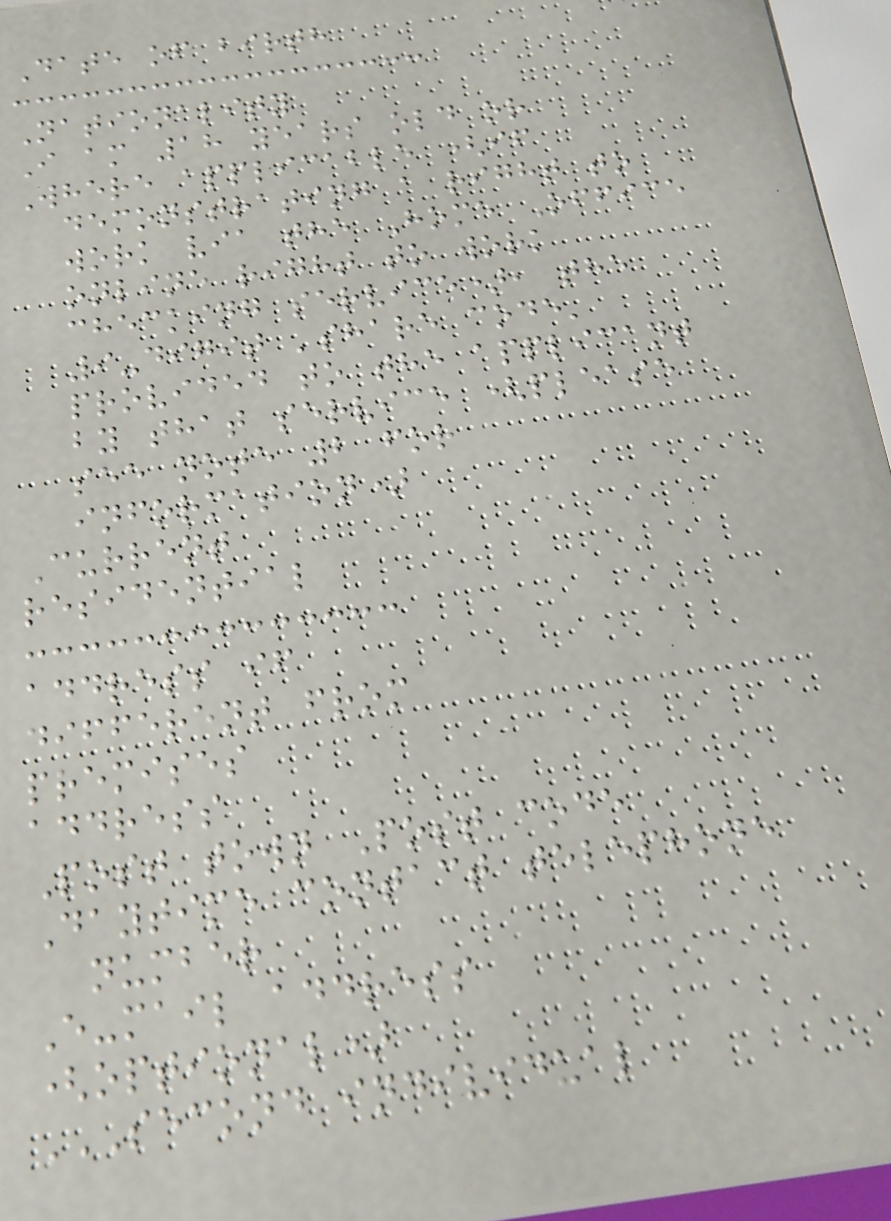Date of birth
Nationality
I am 18 years old or
Where applicable (if
demonstrating a right to
work via the Home Office
online right to work
checking service), the
9-digit 'share code'
provided to the applicant
by that service (please
see note 2 for
information)
Current
residential
address if
different from
premises
address
Post town Post code
Daytime contact telephone
number
E-mail address
(optional)
SECOND INDIVIDUAL
